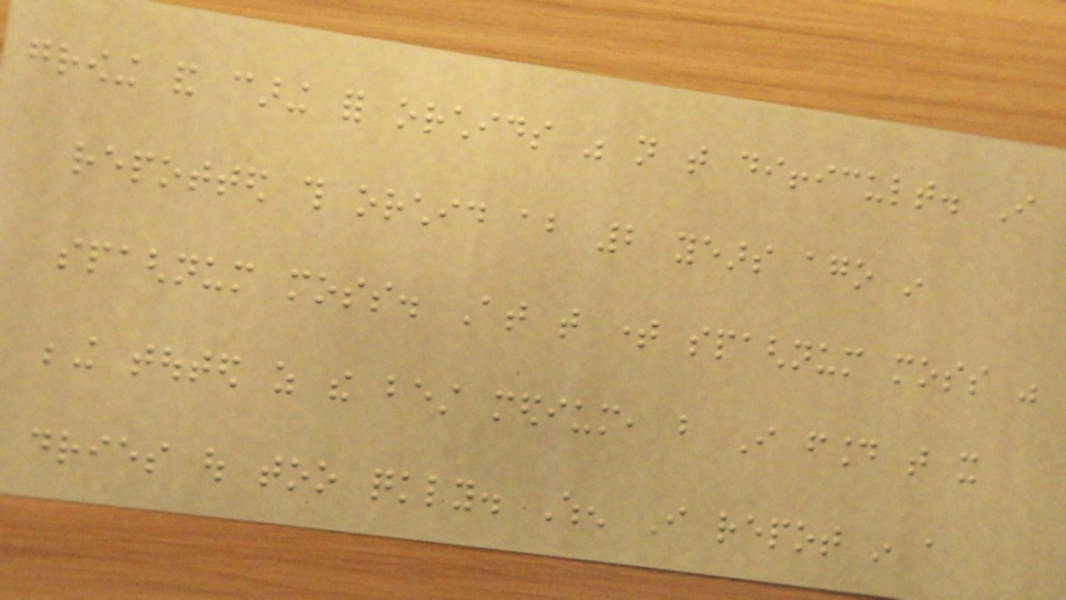growing and caring for orchids was not that difficult. I
repotted this orchid about 2 years ago in
spaghnum moss. At that time spaghnum moss was
being touted as the best medium, but I found that it
dries out too quickly. When I repot in a
